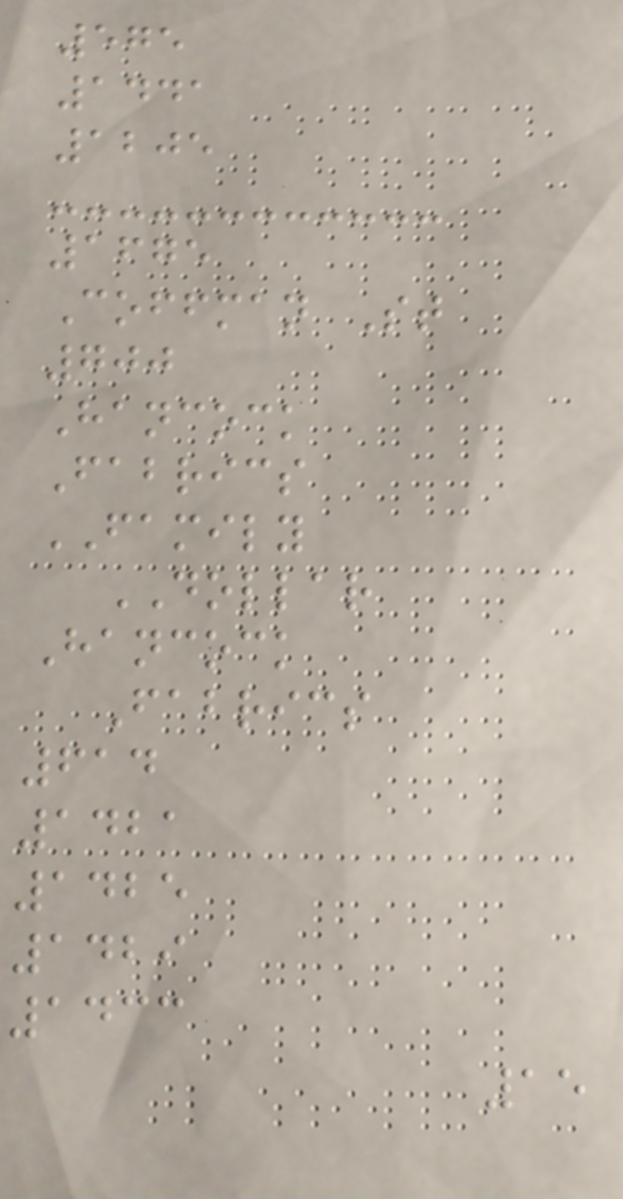575
1441
1205
1675
Coffman St
700
Hancock
Fabrics
FAMILY
DOLLAR
Hancock
Fabrics
614
1421
1425
1429
1433
15
